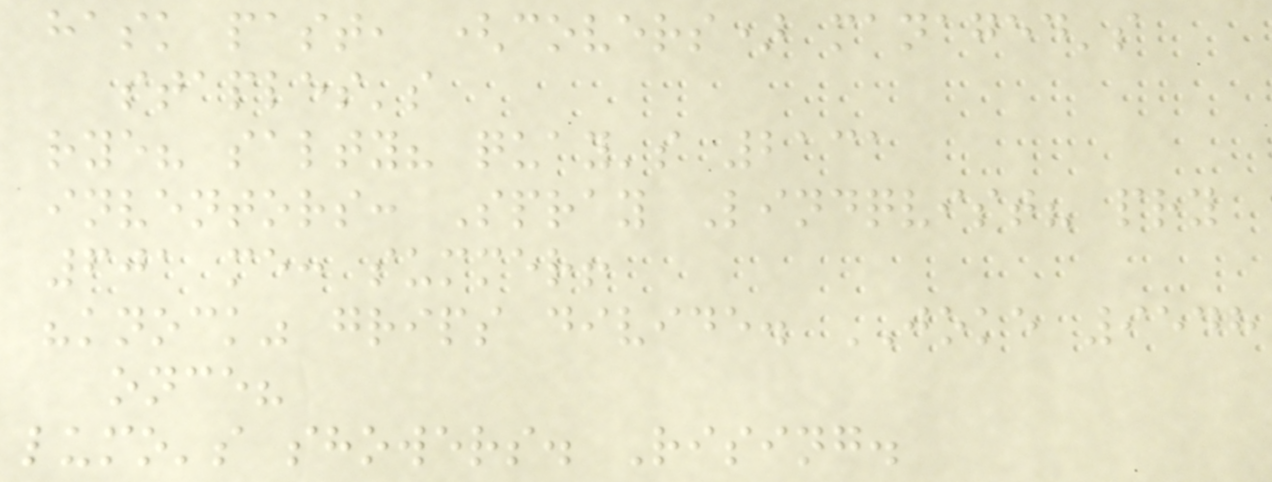hask past, (covers) managed's
staples's
rye? salty? quay's 2131
inventors: Spray Lindqvist? pry
601 me: summer!
"knock" grips divide. JOKE 9548
once?
lumo's showers. Rising.
